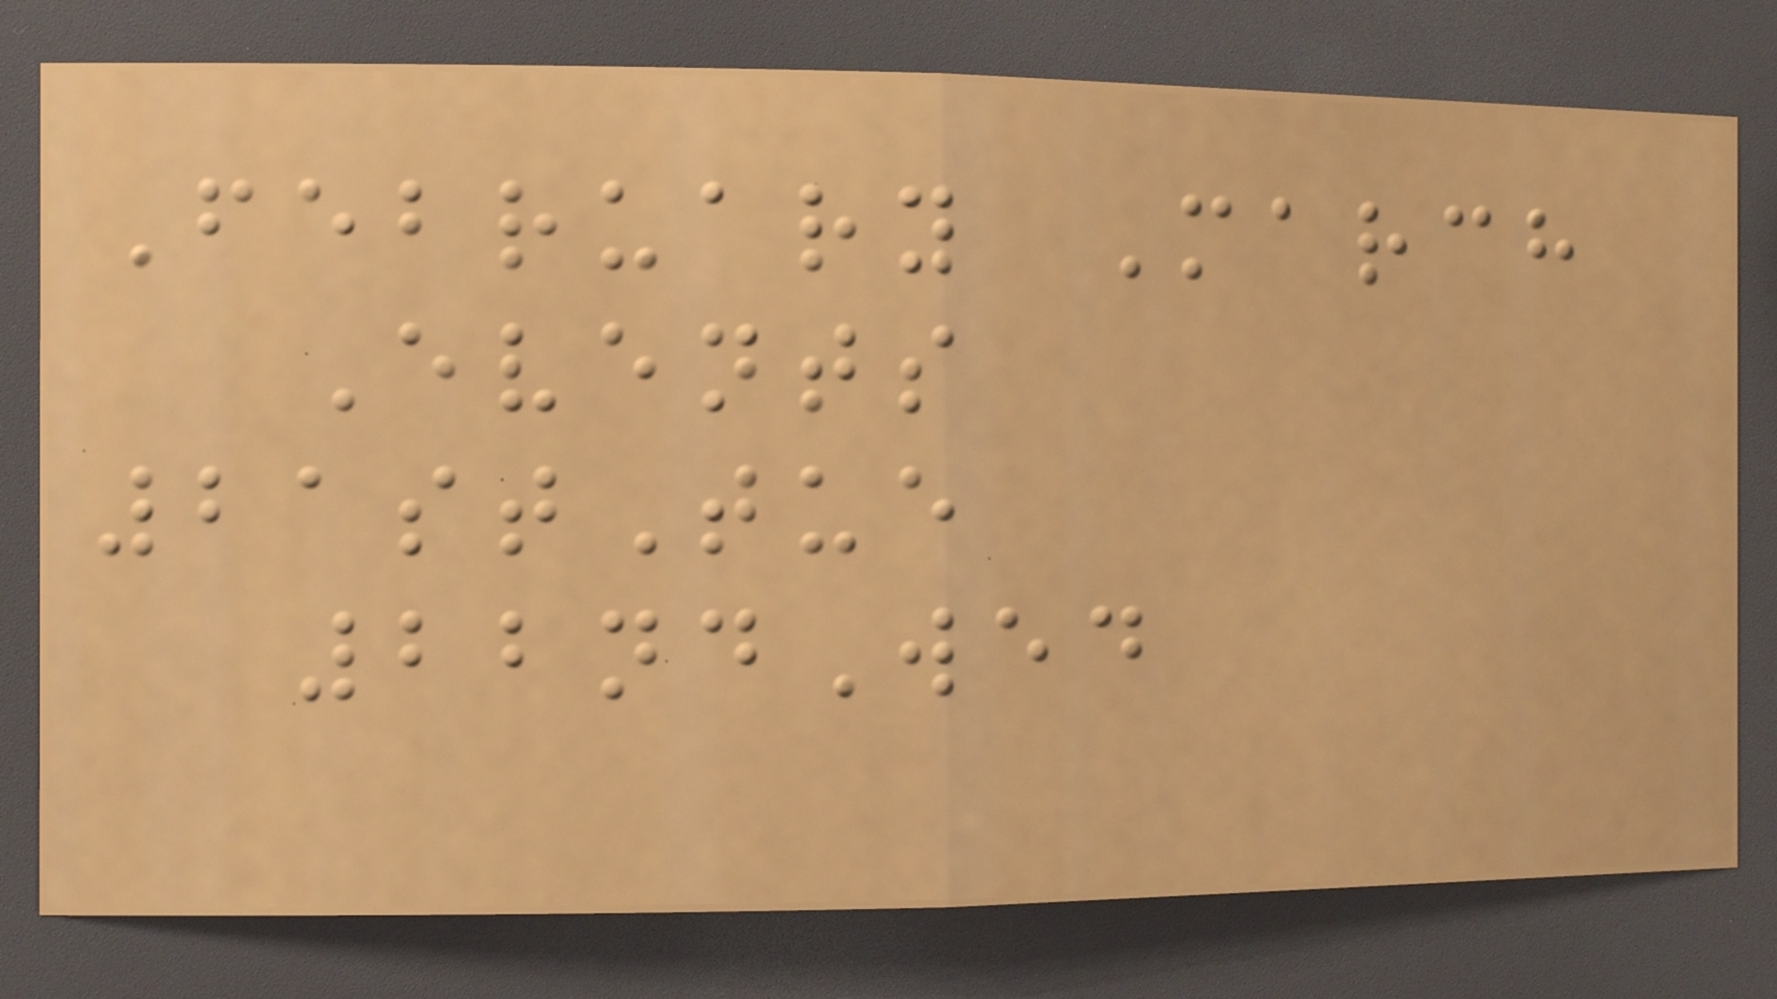February March
Events
21stTue
22ndWed
